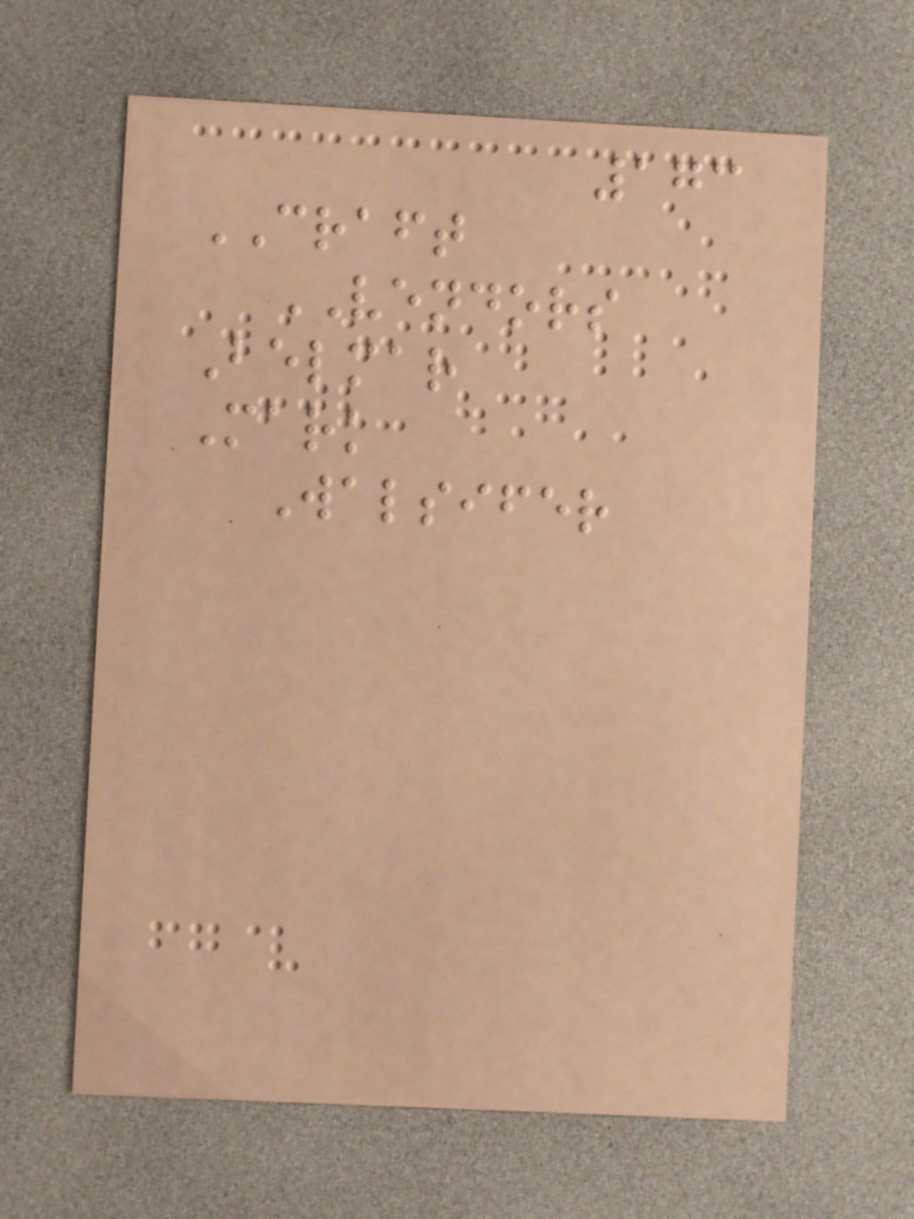173
CRAFT
VENDORS
Belmar
Mark
Walsifer
